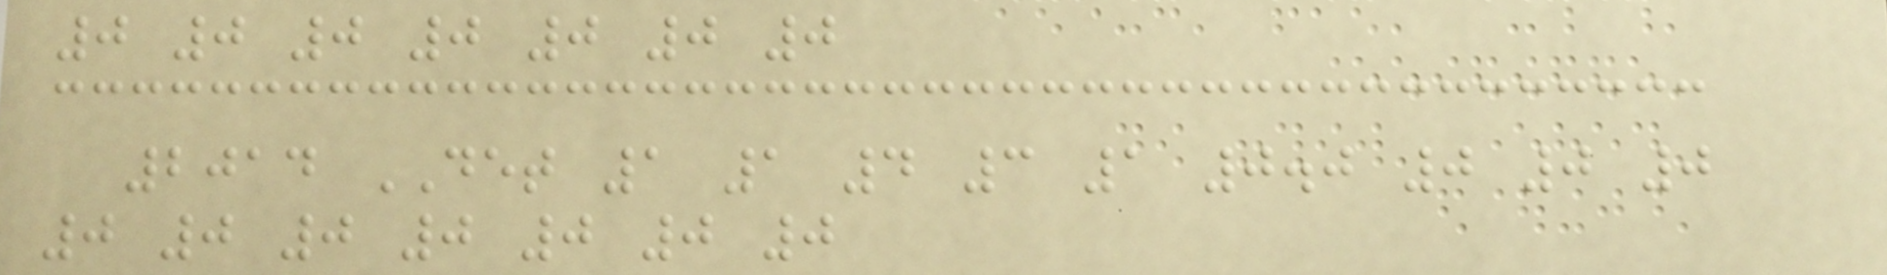0 0 0 0 0 0 0
2014 DET 1 1 4 3 1 0.0 0 0 0
0 0 0 0 0 0 0
